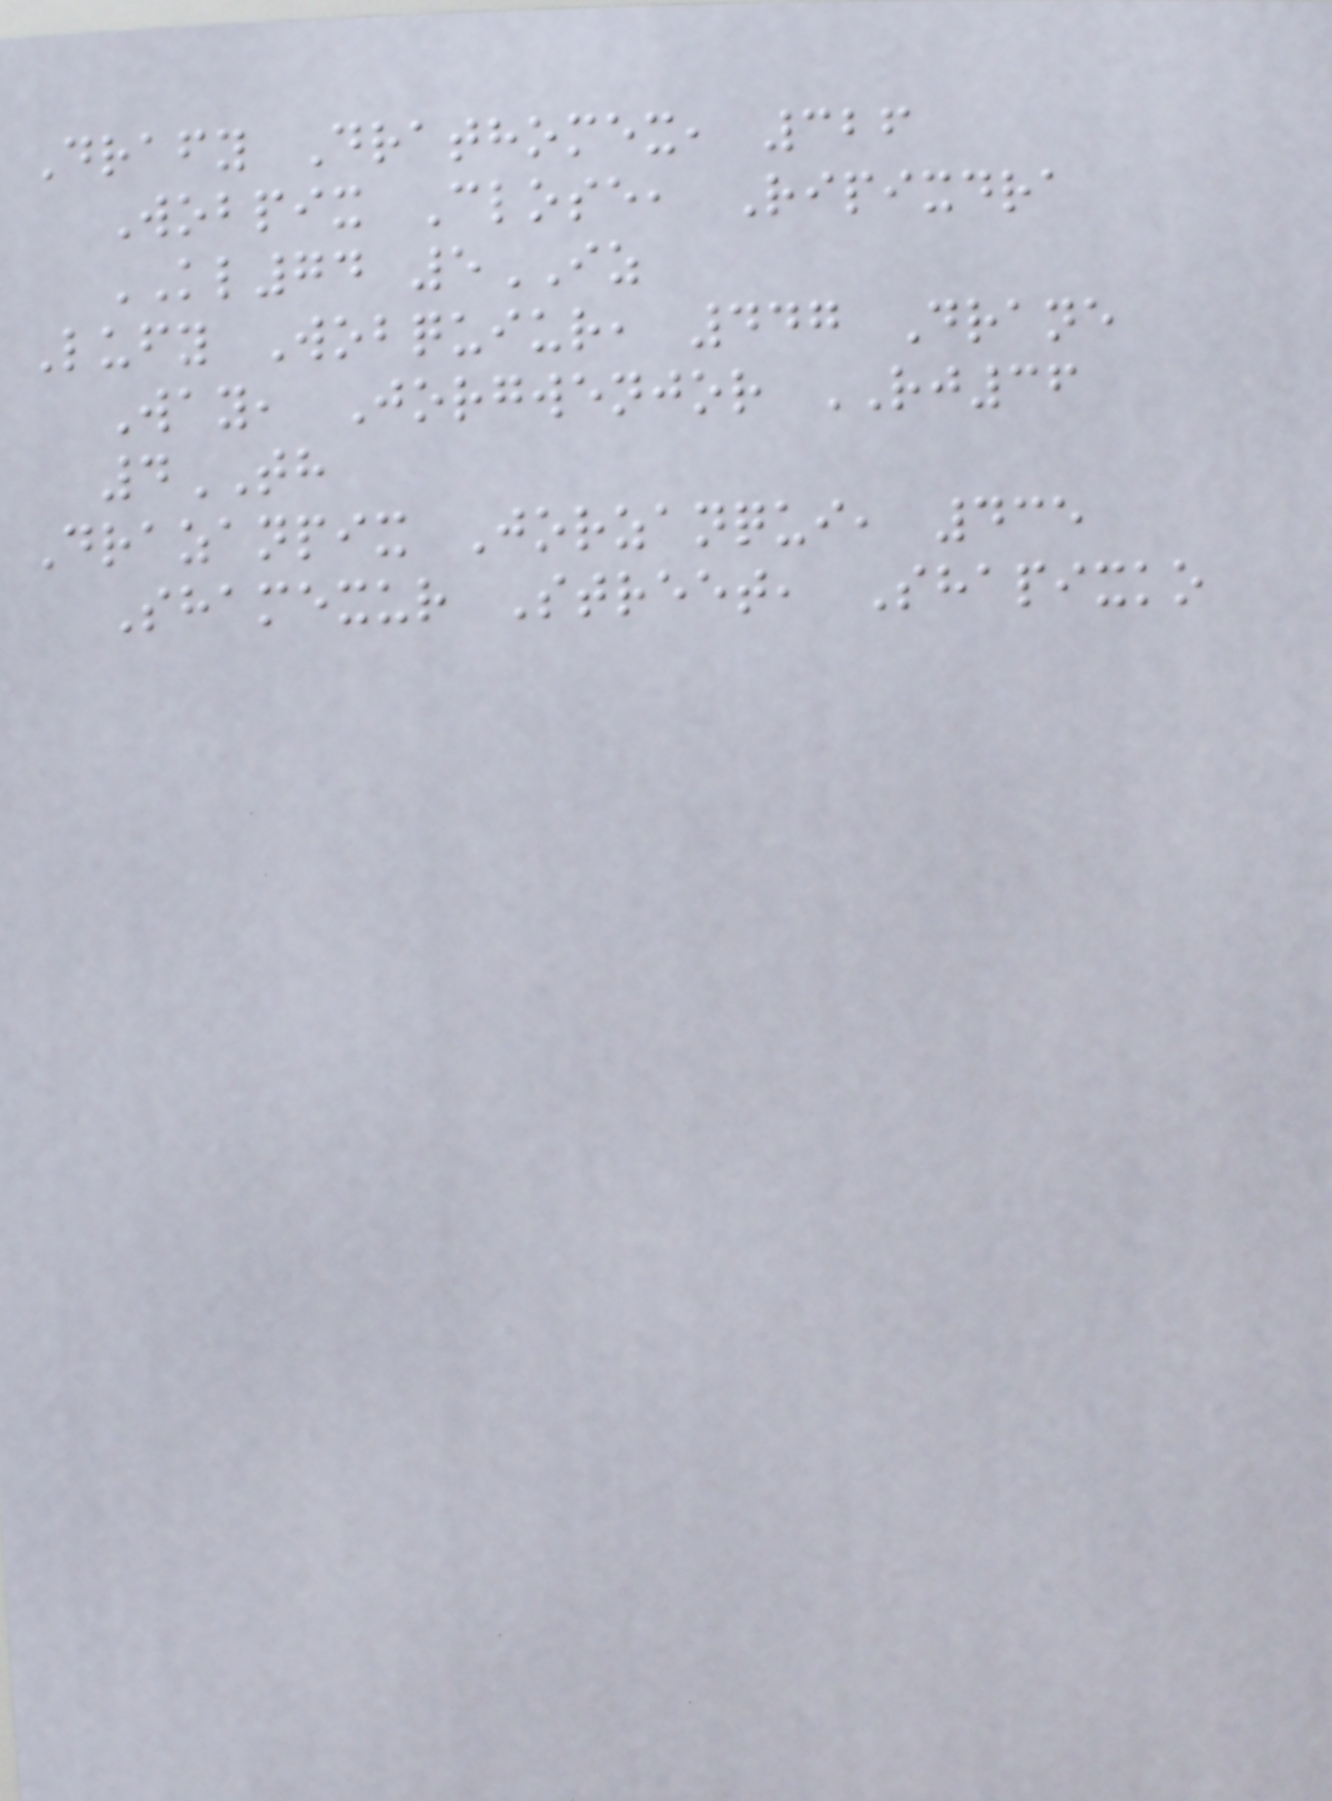Drafy Drathomex, 326
Wobpix Close, Ripixdra
KL74 5IZ
Lufy Wobquiur, 447 Drane
Way, Jorgwenjor RJ36
4TH
Drazanpix Jorzanqui, 435
Shamexur Street, Shapixko
